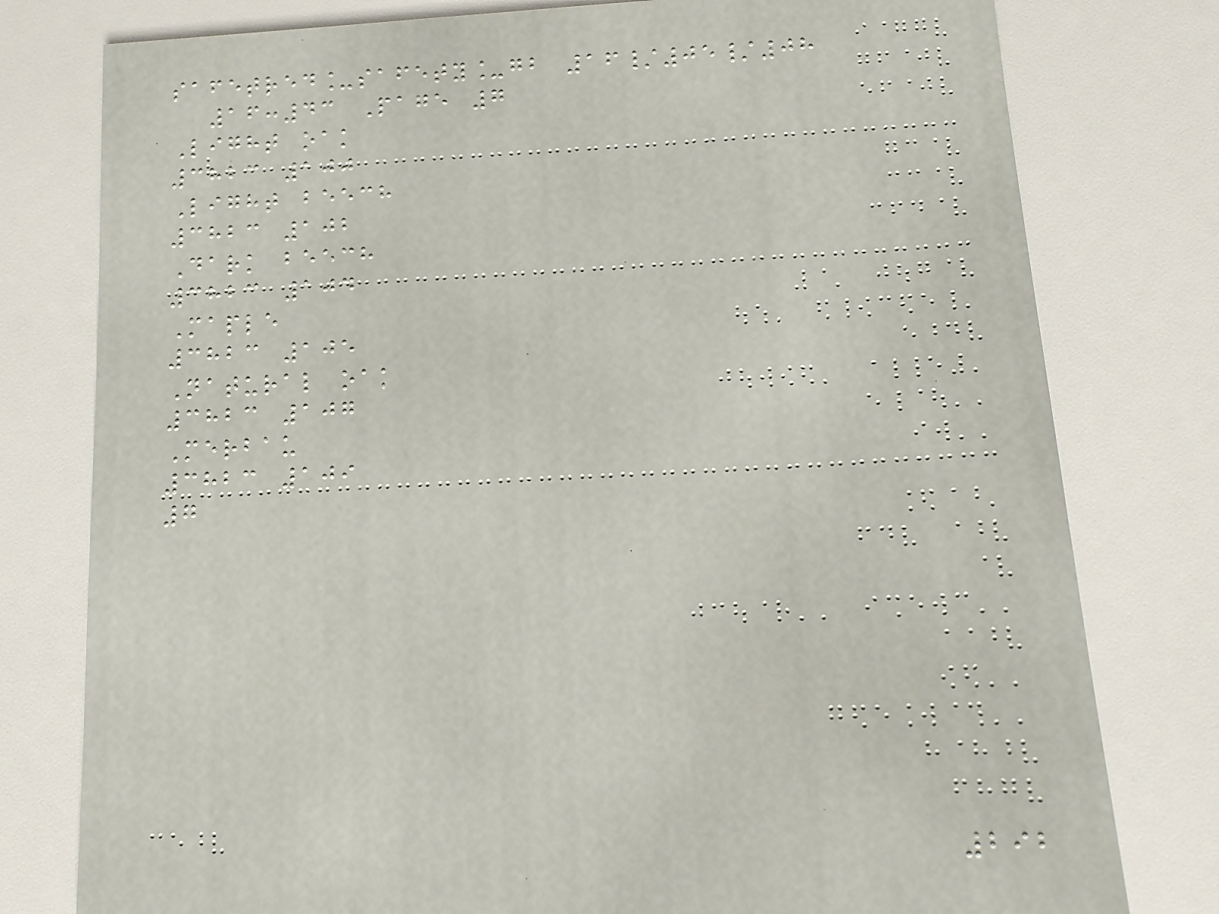safetred_safety_gb 16/05/08
16:43 Page 7
Light oak
3823 100
Light beech
3823 102
Dark beech
3823 104
Maple
3823 105
Natural oak
3823 107
Merbau
3823 109
7
292
